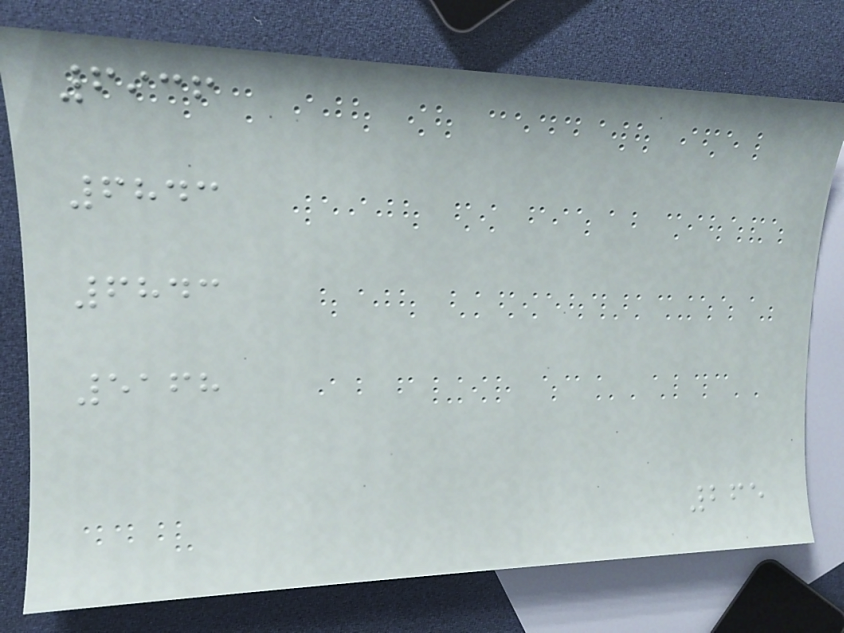6936
6843
6843
5168
265
